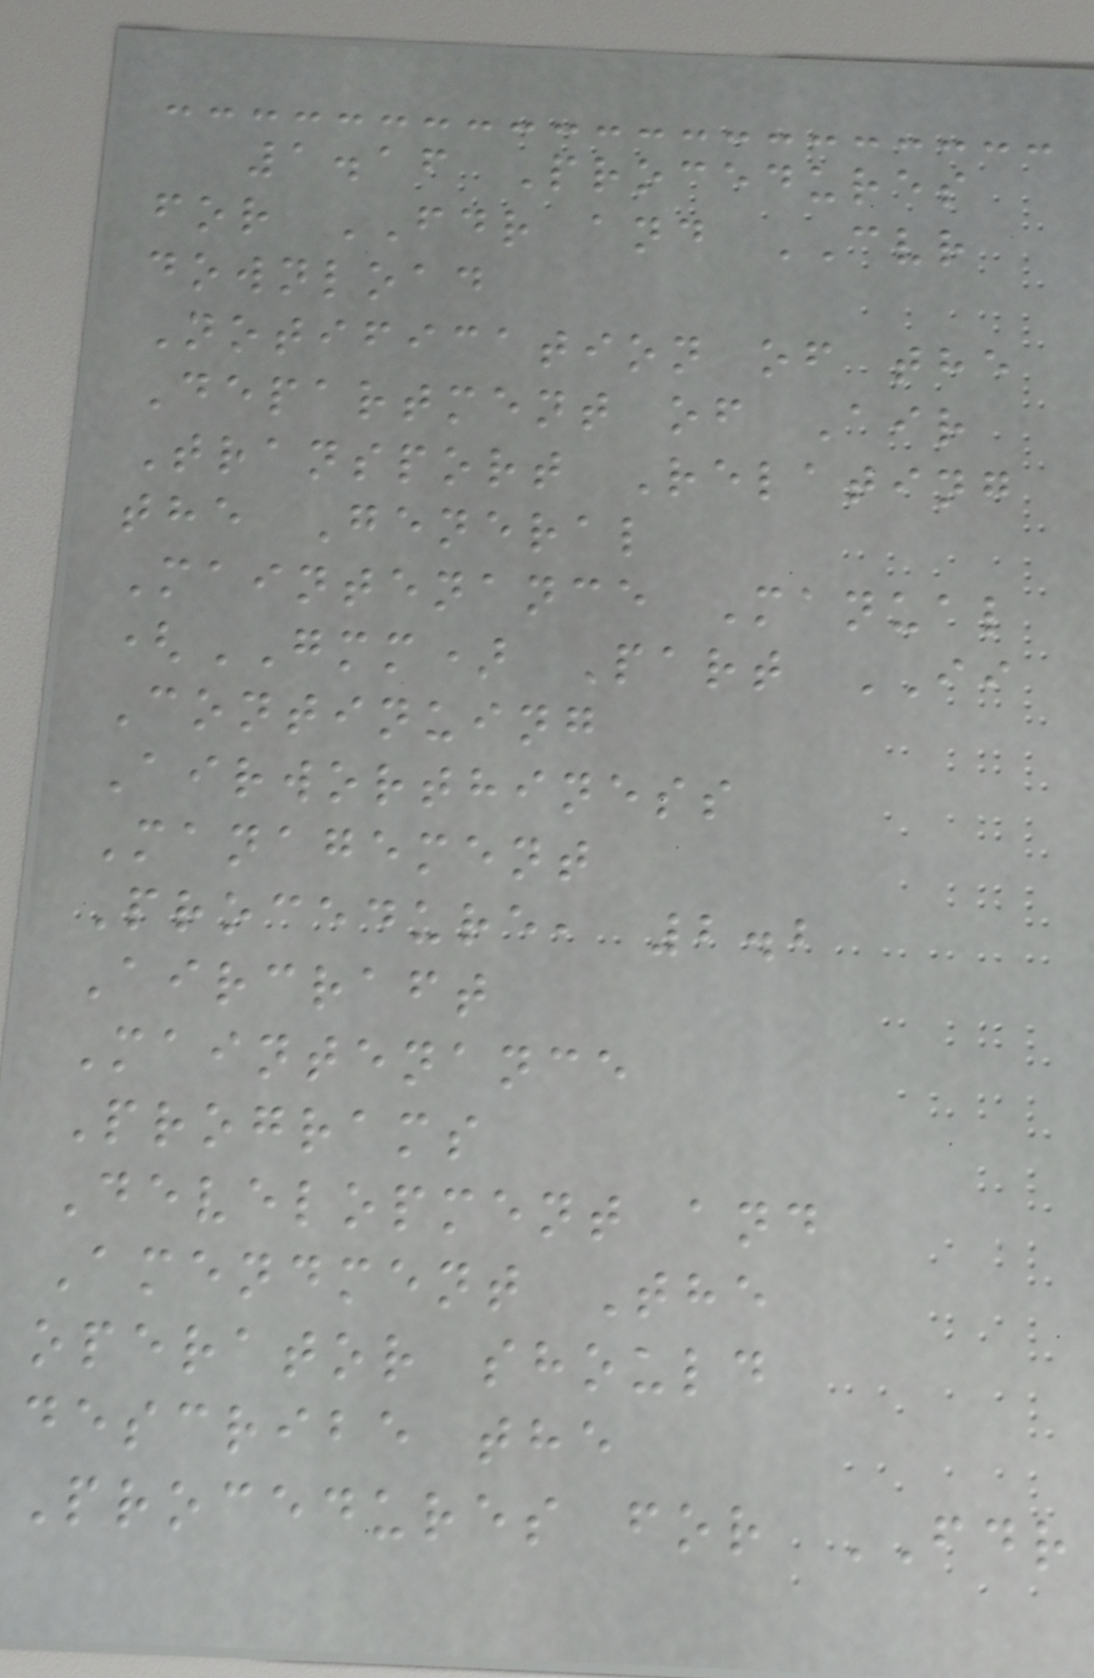1.16 Procedures
for FDR and CVR
download
Notification of the
Department of Air
Transport Relating
the General
Maintenance Manual
(GMM) Part II
Continuing
Airworthiness
Management
Procedure, 2.2
Aircraft
Maintenance
Programs
Development and
Amendment The
operator should
describe the
Procedures for FDR
